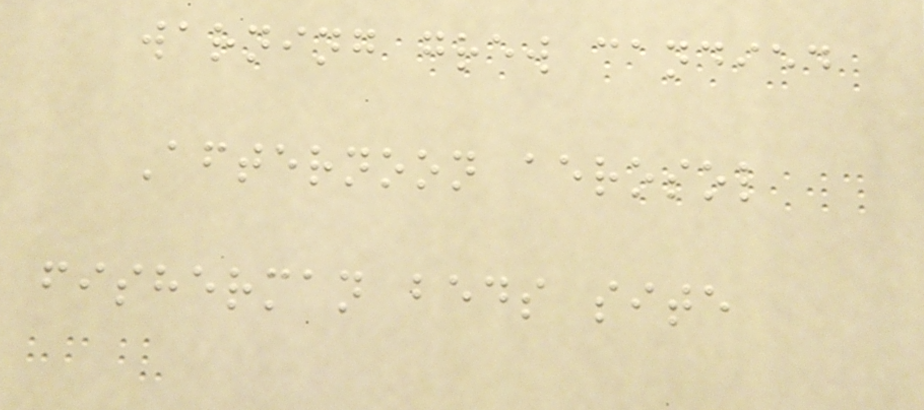warning grew candied
Afternoon aerosol
fisherman beds site
